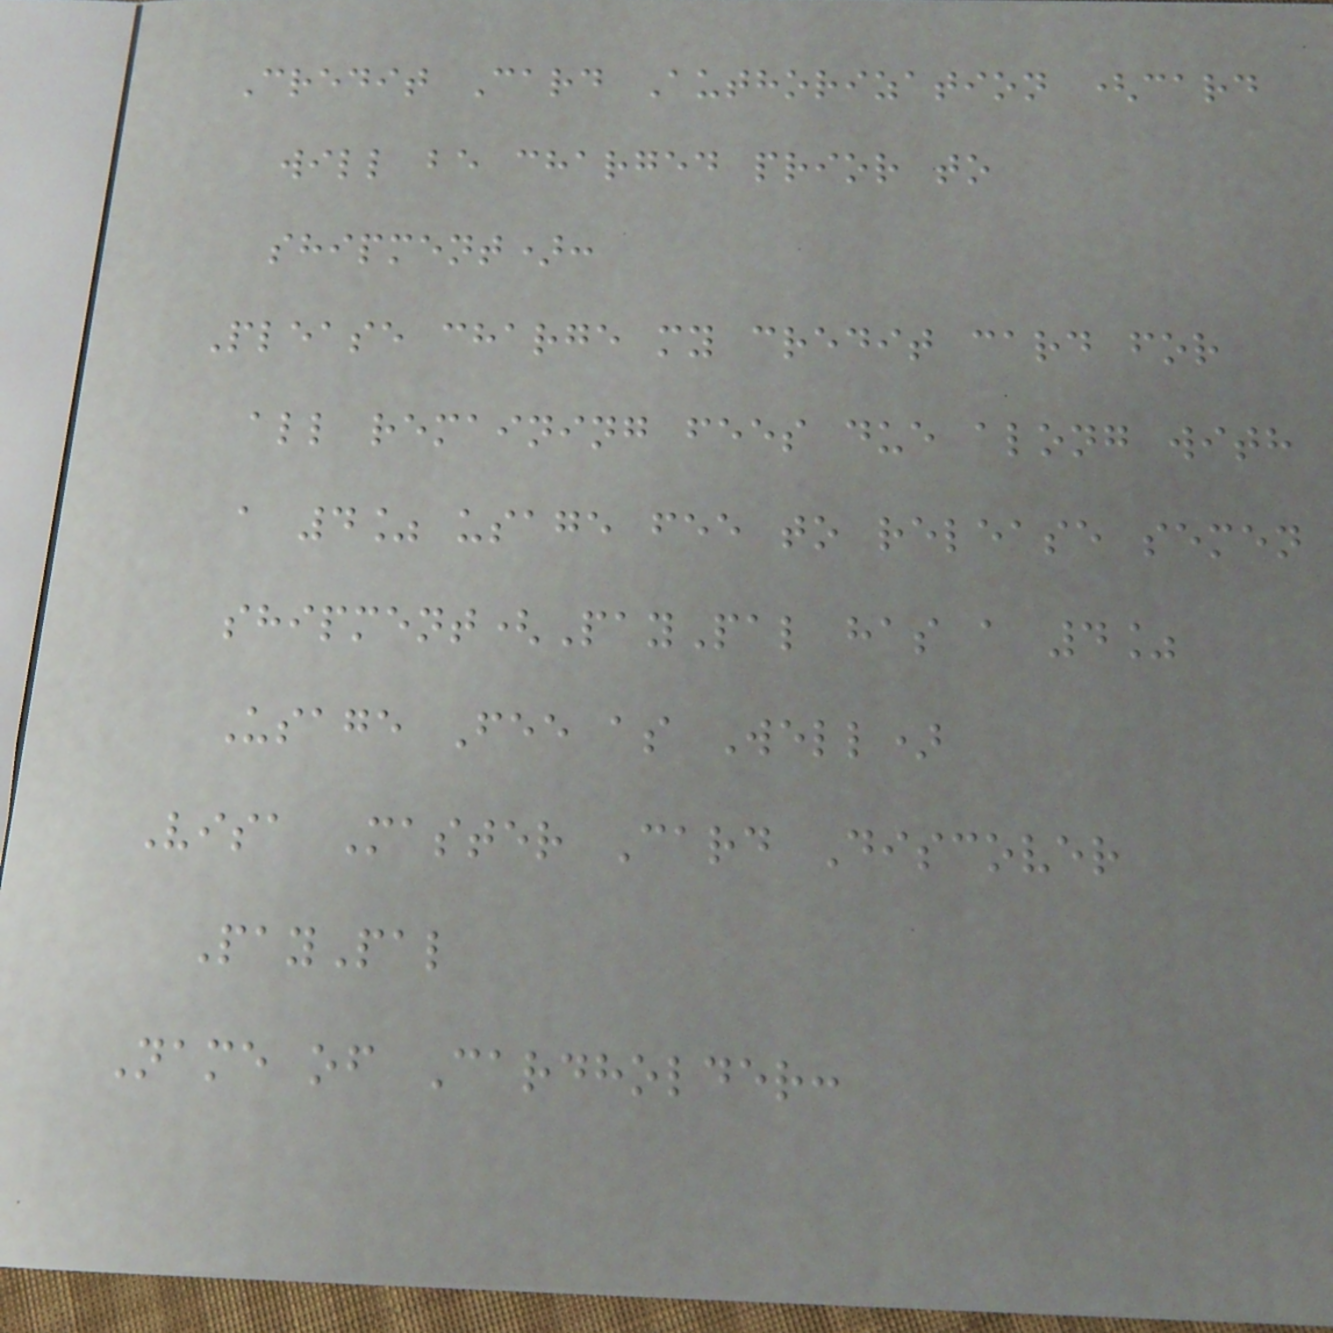Credit Card Authorization (card
will be charged prior to
shipment):
Please charge my credit card for
all remaining fees due along with
a 4% usage fee to release semen
shipment(PayPal has a 4%
Usage Fee as Well)
Visa Master Card Discover
PayPal
Name of Cardholder:
